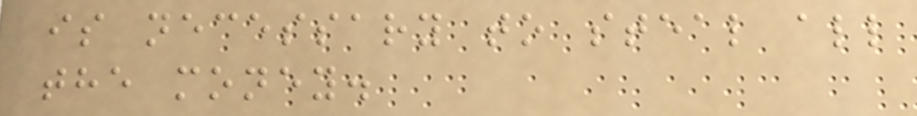is necessary to steal all
the money.
